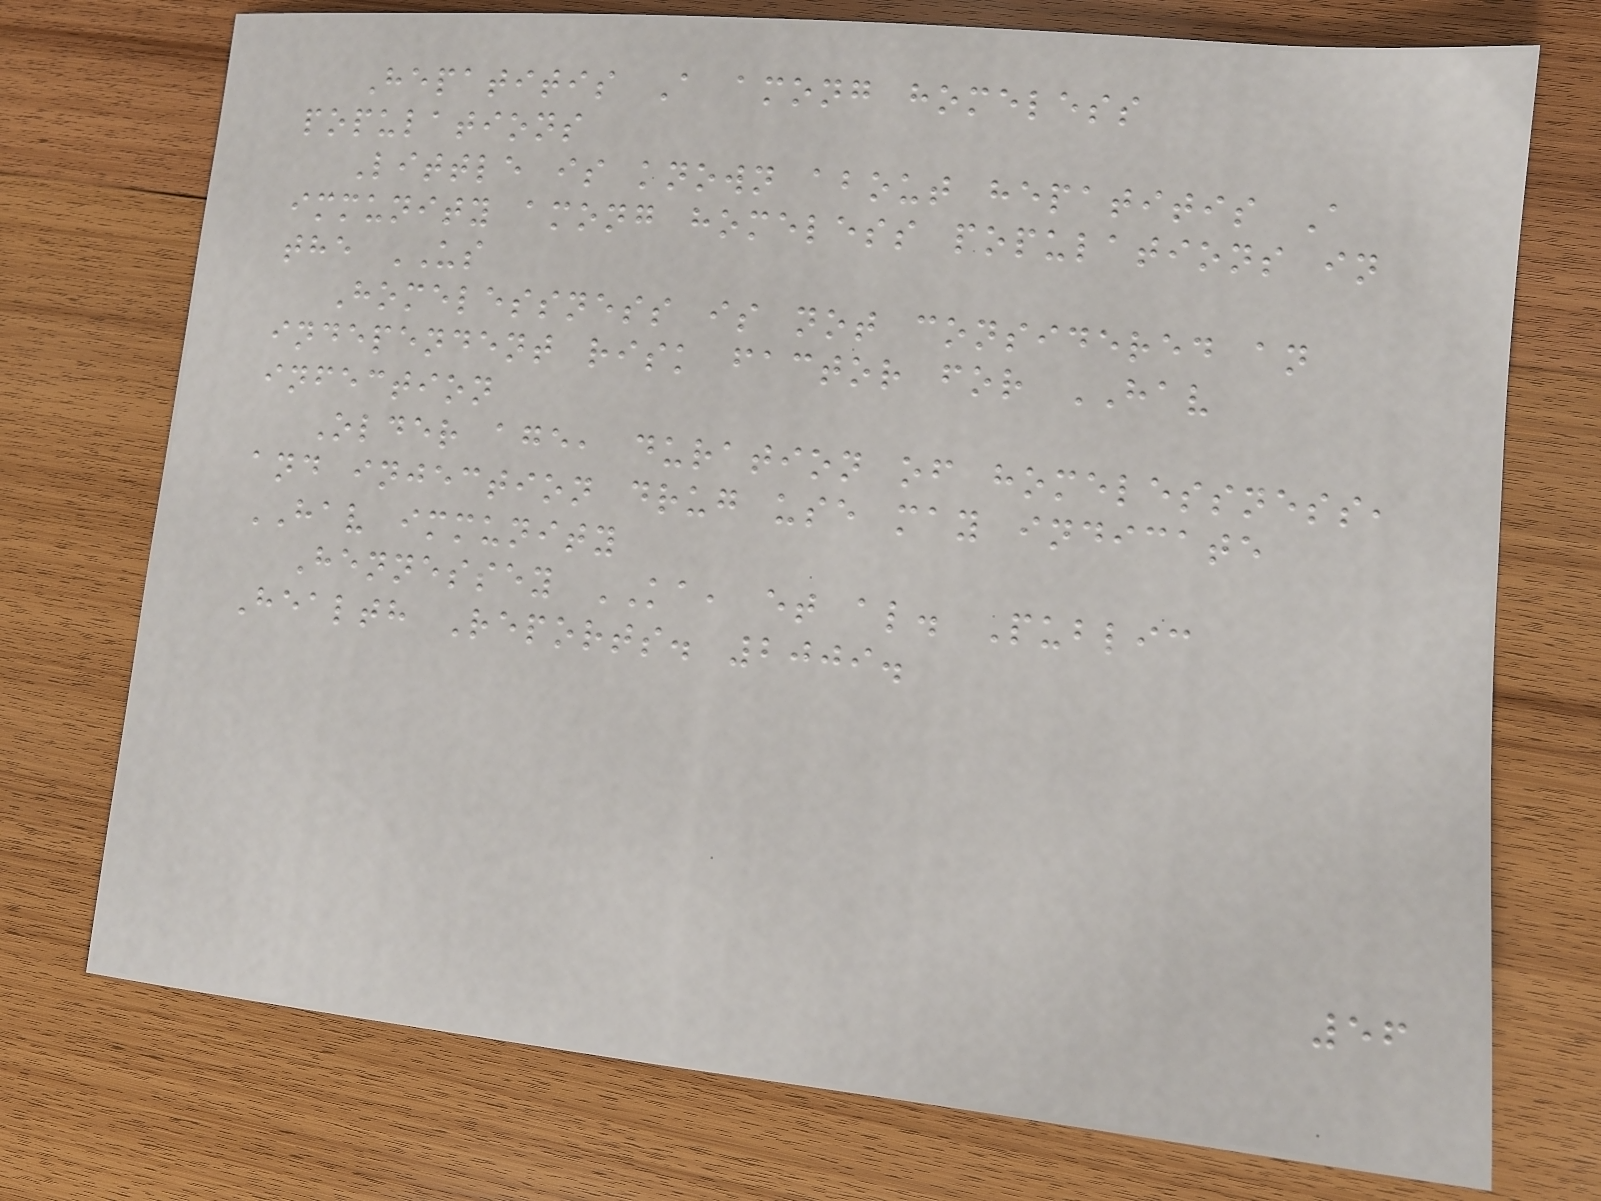Hepatitis A among homeless
populations
Little is known about hepatitis A
immunity among homeless populations in
the US
Homelessness is not considered an
independent risk factor for HAV
infection
Older age, duration of homelessness,
and injection drug use may indicate
HAV immunity
Hennessey KA, et al. Public
Health Reports. 2009.
56
